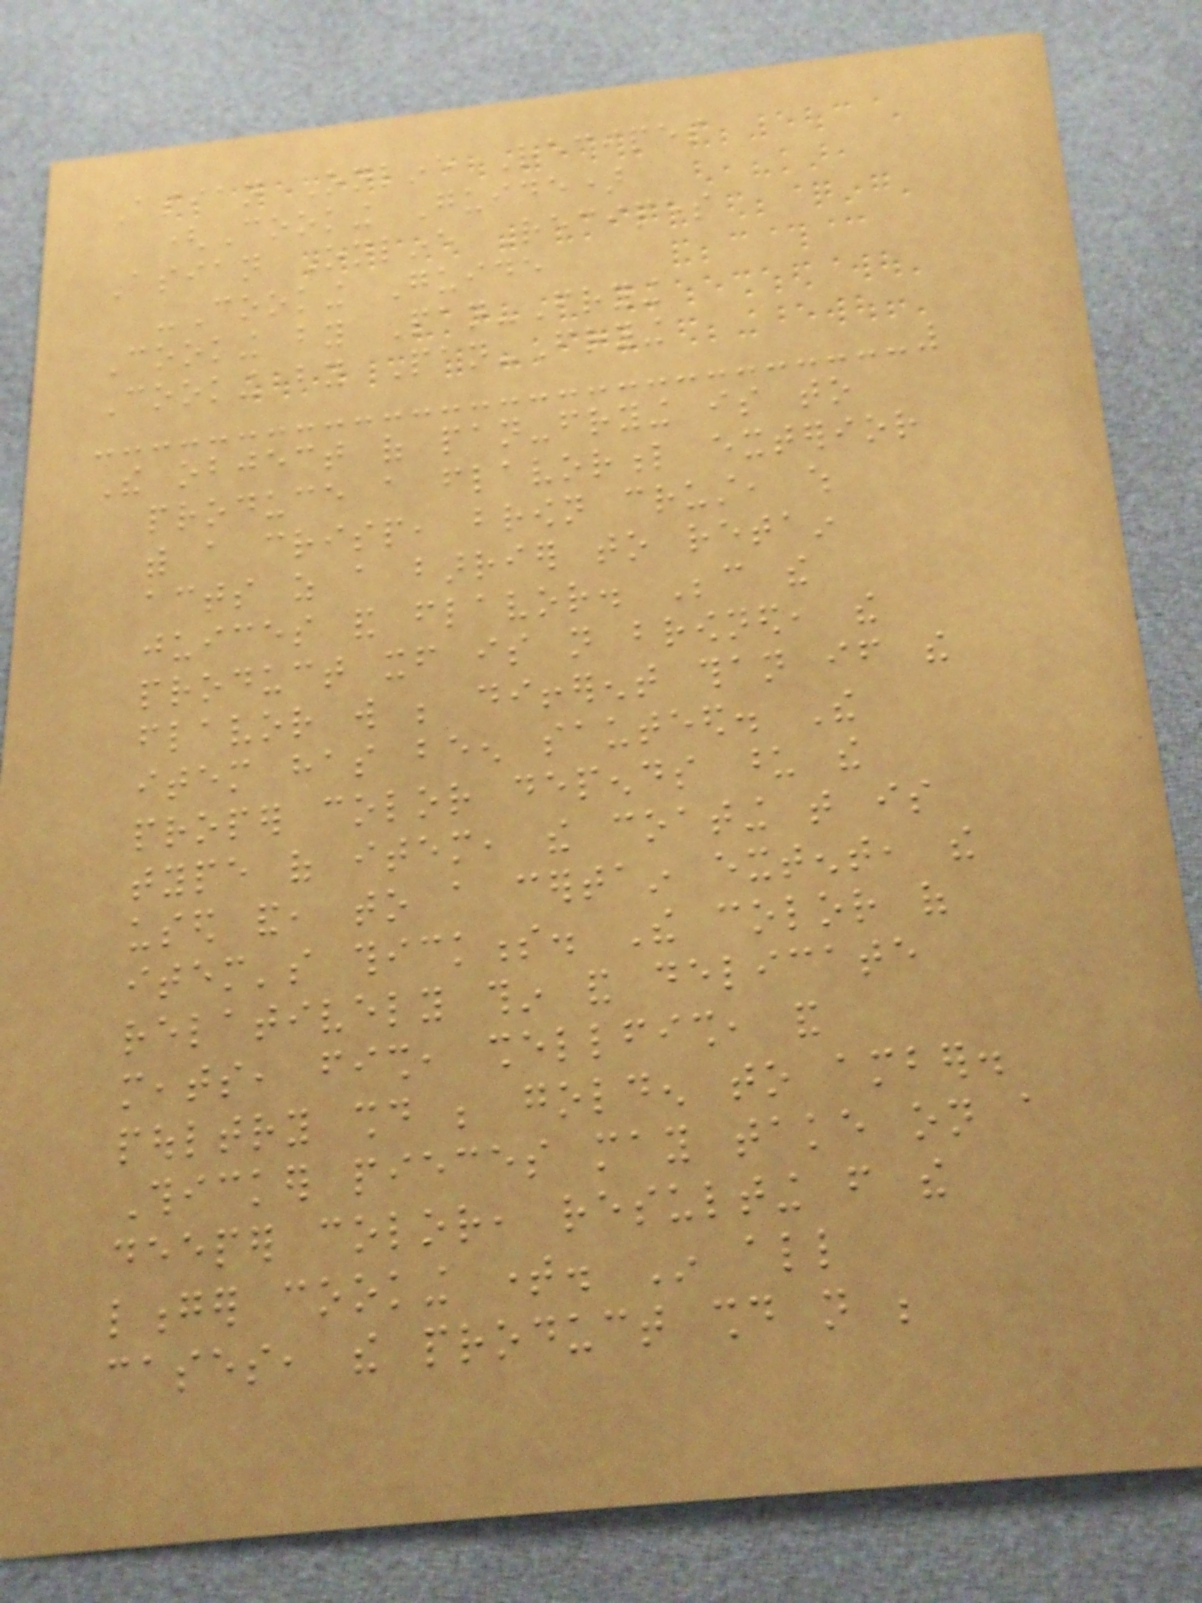Asian Online Recipes
(Cooking Guide)
Asian Online Recipes
-Cooking Guide
Cooking by Pan-Frying
Cooking by Pan-Frying
The object of pan-frying is to
produce a flavorful exterior
with a crisp, brown crust, which
acts as a barrier to retain
juices and flavor. Because the
product itself is not browned, the
flavor will be different than if the
item has been sauteed. The
proper color depends upon the
type of item, the coating that is
used and, to a certain extent, the
item's thickness. The color of
relatively thin and delicate
meats, fish, shellfish, and
poultry should be golden to amber.
Thicker pieces may take on a
deeper color, resulting from the
longer cooking time. In all
cases, the product should not be
